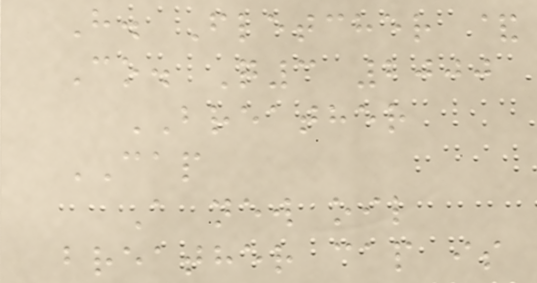H. Fletcher &
Co. Q3 2000
BREATHER
CAP
A new oil
breather cap is
